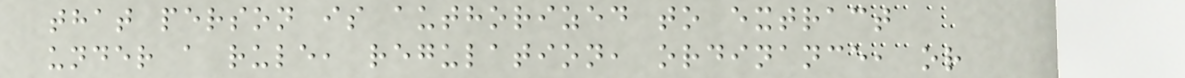that person is authorized to extract
under a rule, regulation, ordinance, or
